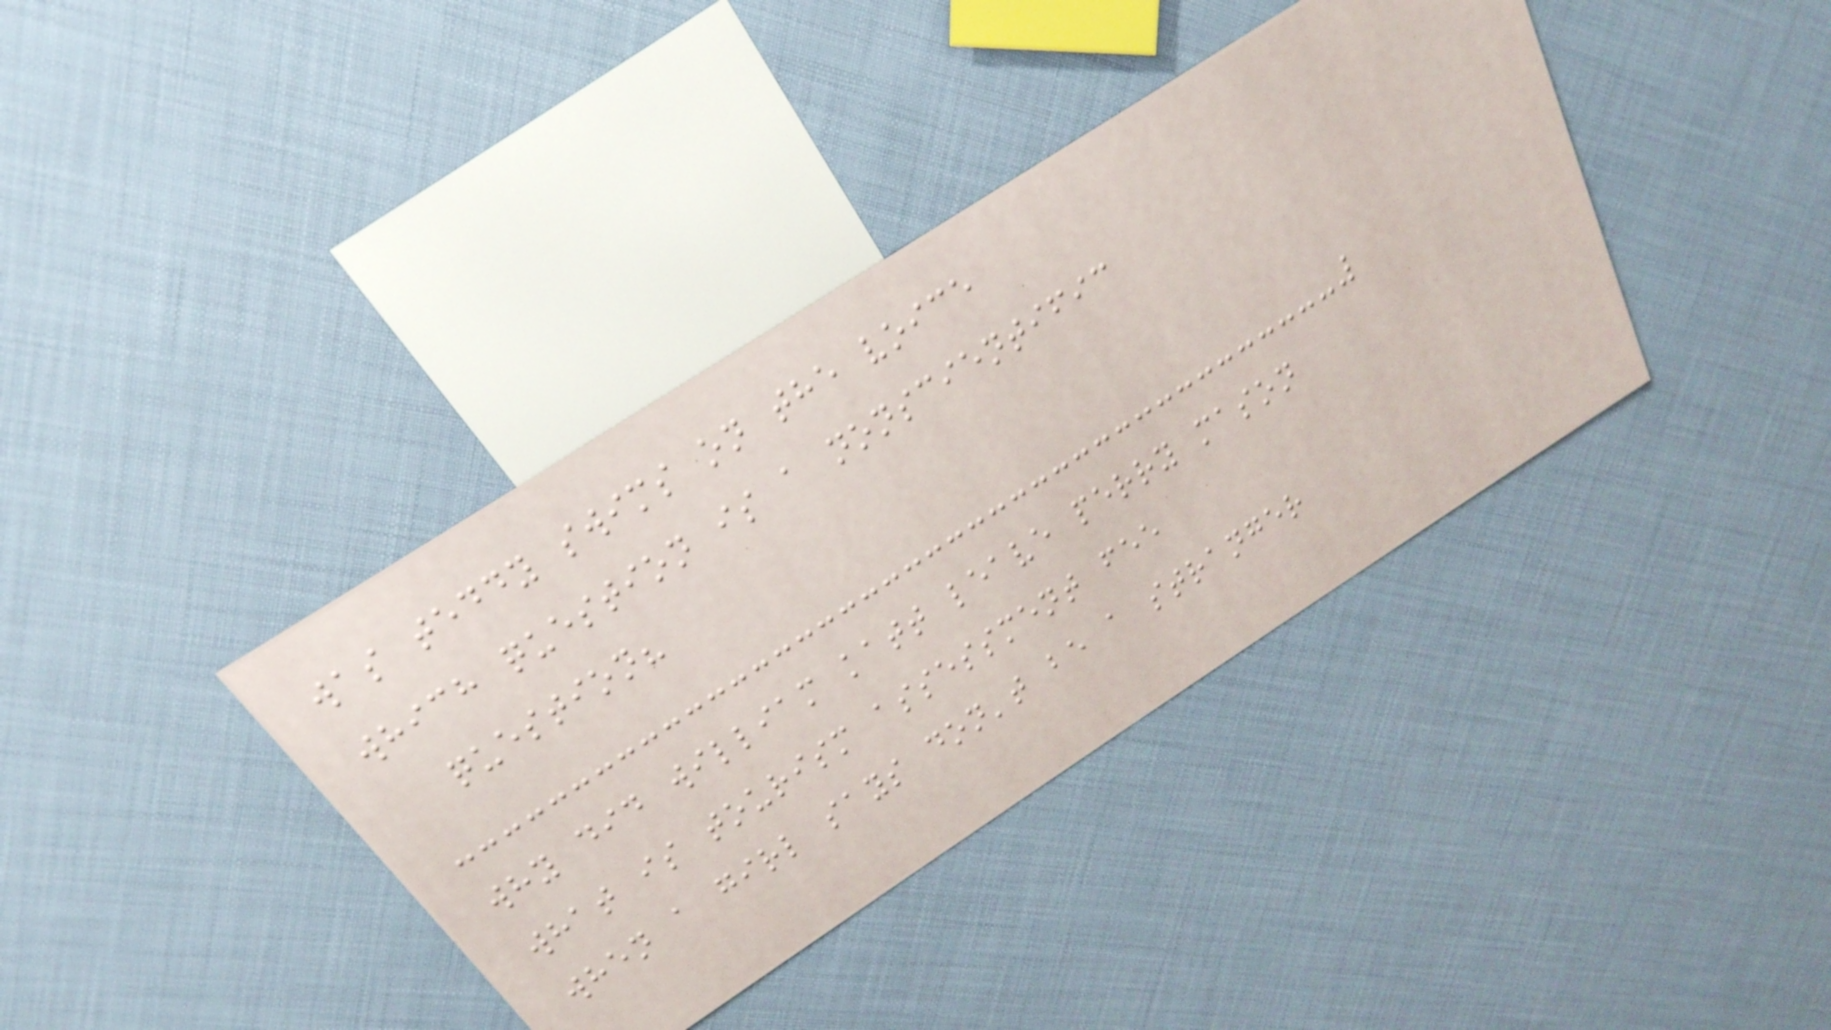was teddy swims on the voice
which question is a nonscientific
question?
why did william katt leave perry mason
what is tourism assessment fee
when a girl says don't be a stranger
